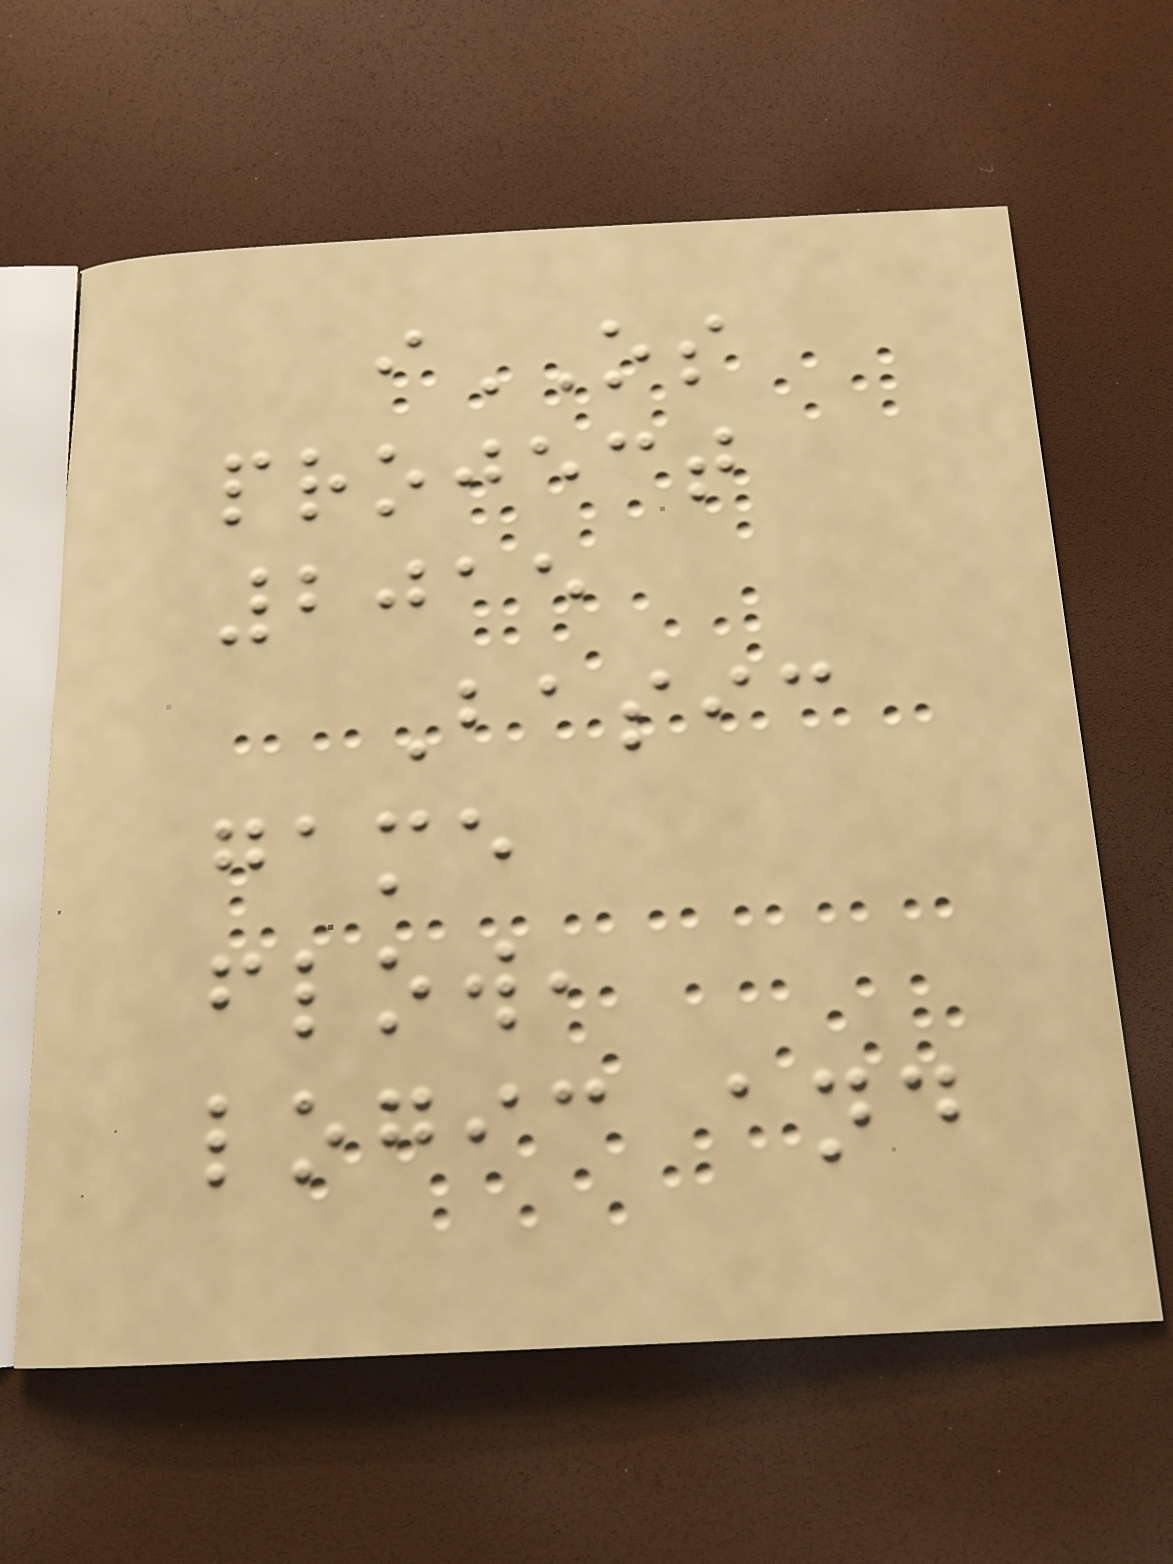iOS
project
2015
Basic
game
flow,
logic and
